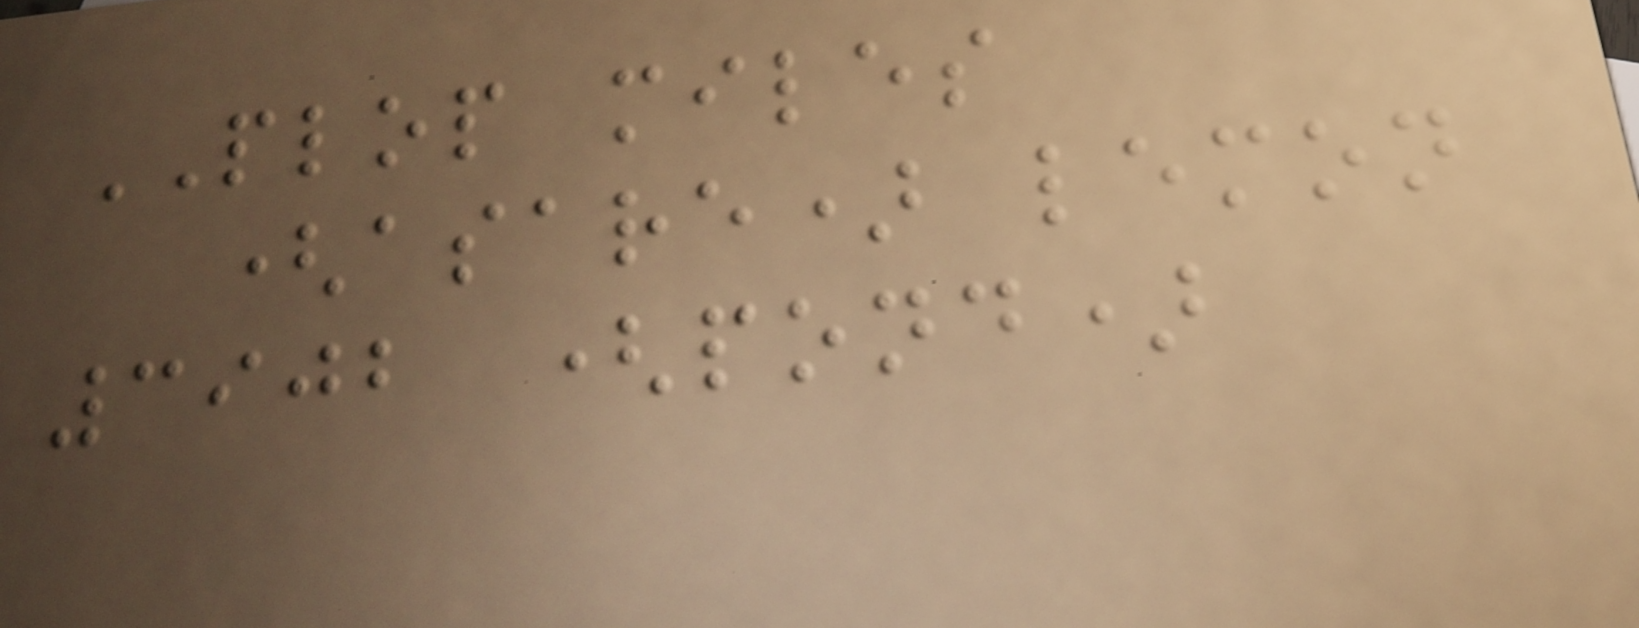PLOP miles
(asare) lemon
3902 (pond)
